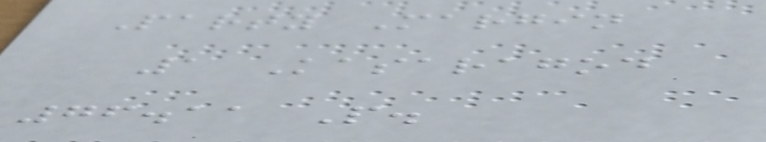Party Margin
1 Kasaragod
76.11 P.
